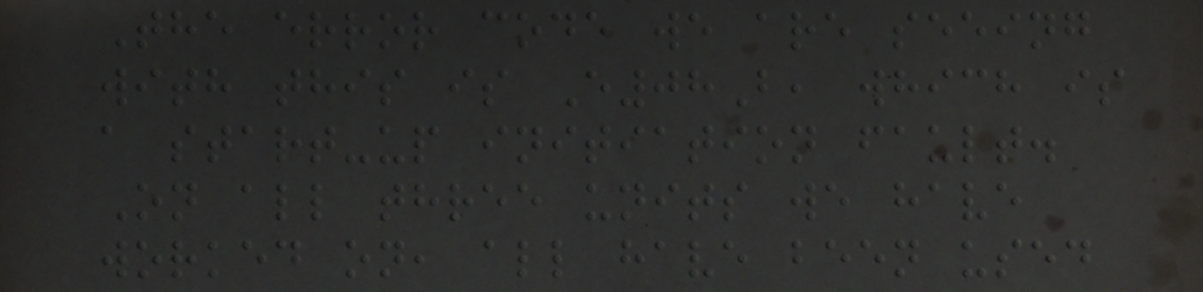The error code we are seeing
with this is E08B, which is
a start-up initiation fault.
On all three units we have
worked on, all have been used
